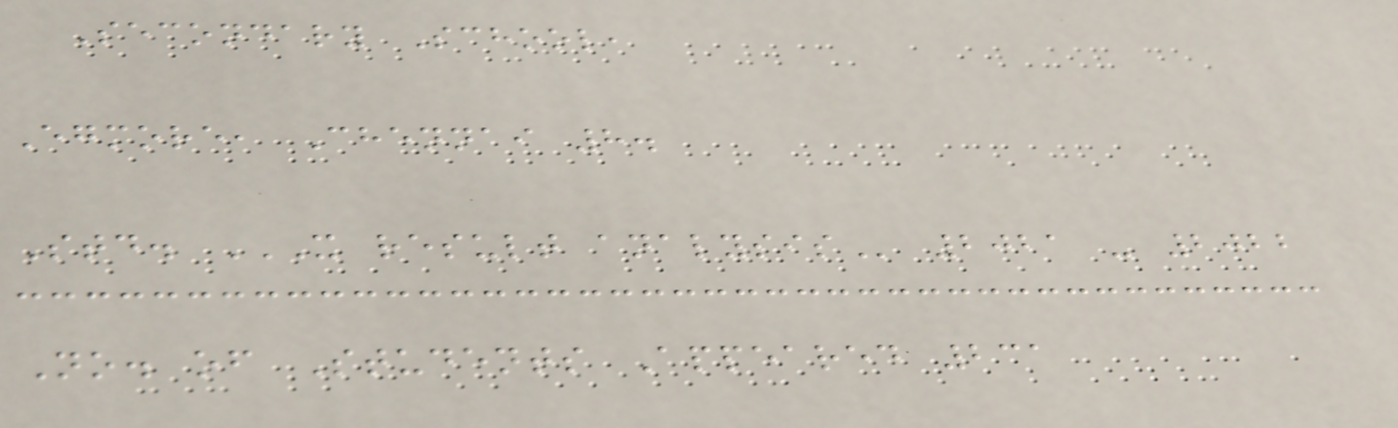Secondary School,
Egmore, Chennai 8.
Std. X RESULT ANALYSIS 2021 - 2022
No. of Students Appeared 231
